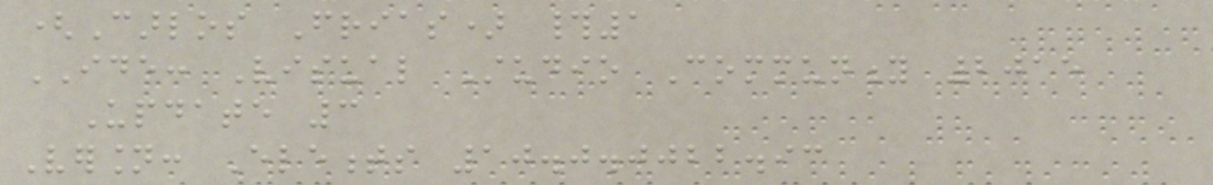(Carlos Frias) #1
IDE: Visual Studio Community 2015
Update 3
Version: Elements 10.0.0022.93
